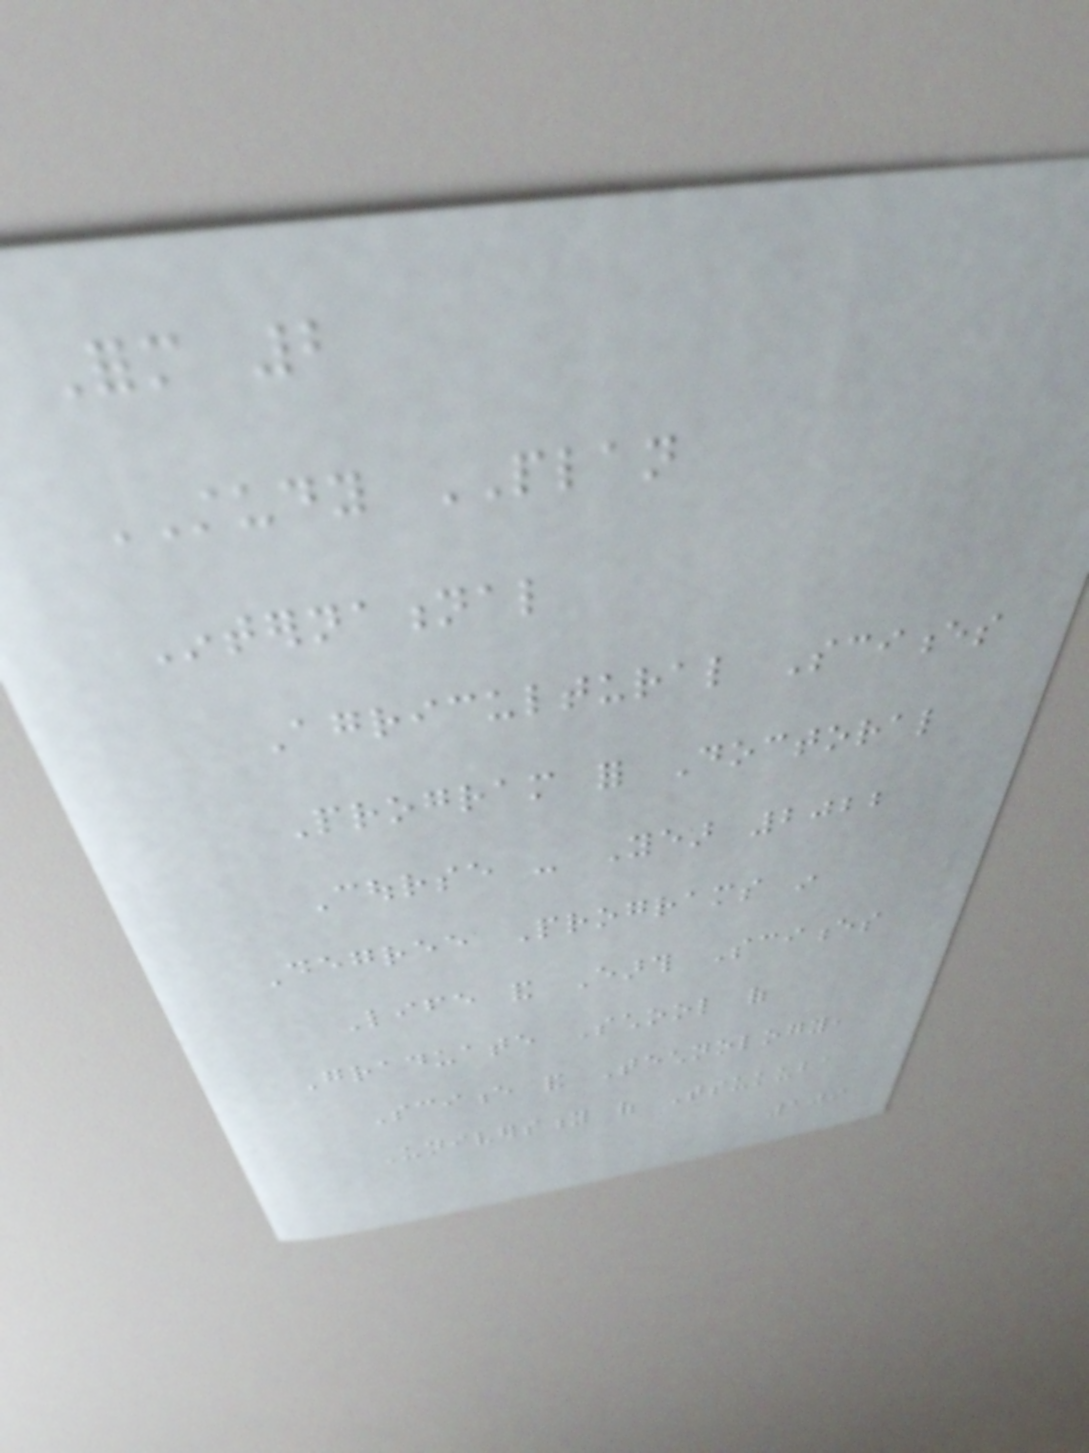Form 2
STUDY PLAN
International
Agricultural Sciences
Program for Doctoral
Course - Year 2022
Degree Programs in
Life and Earth Sciences
Graduate School of
Science and Technology,
University of Tsukuba
109
